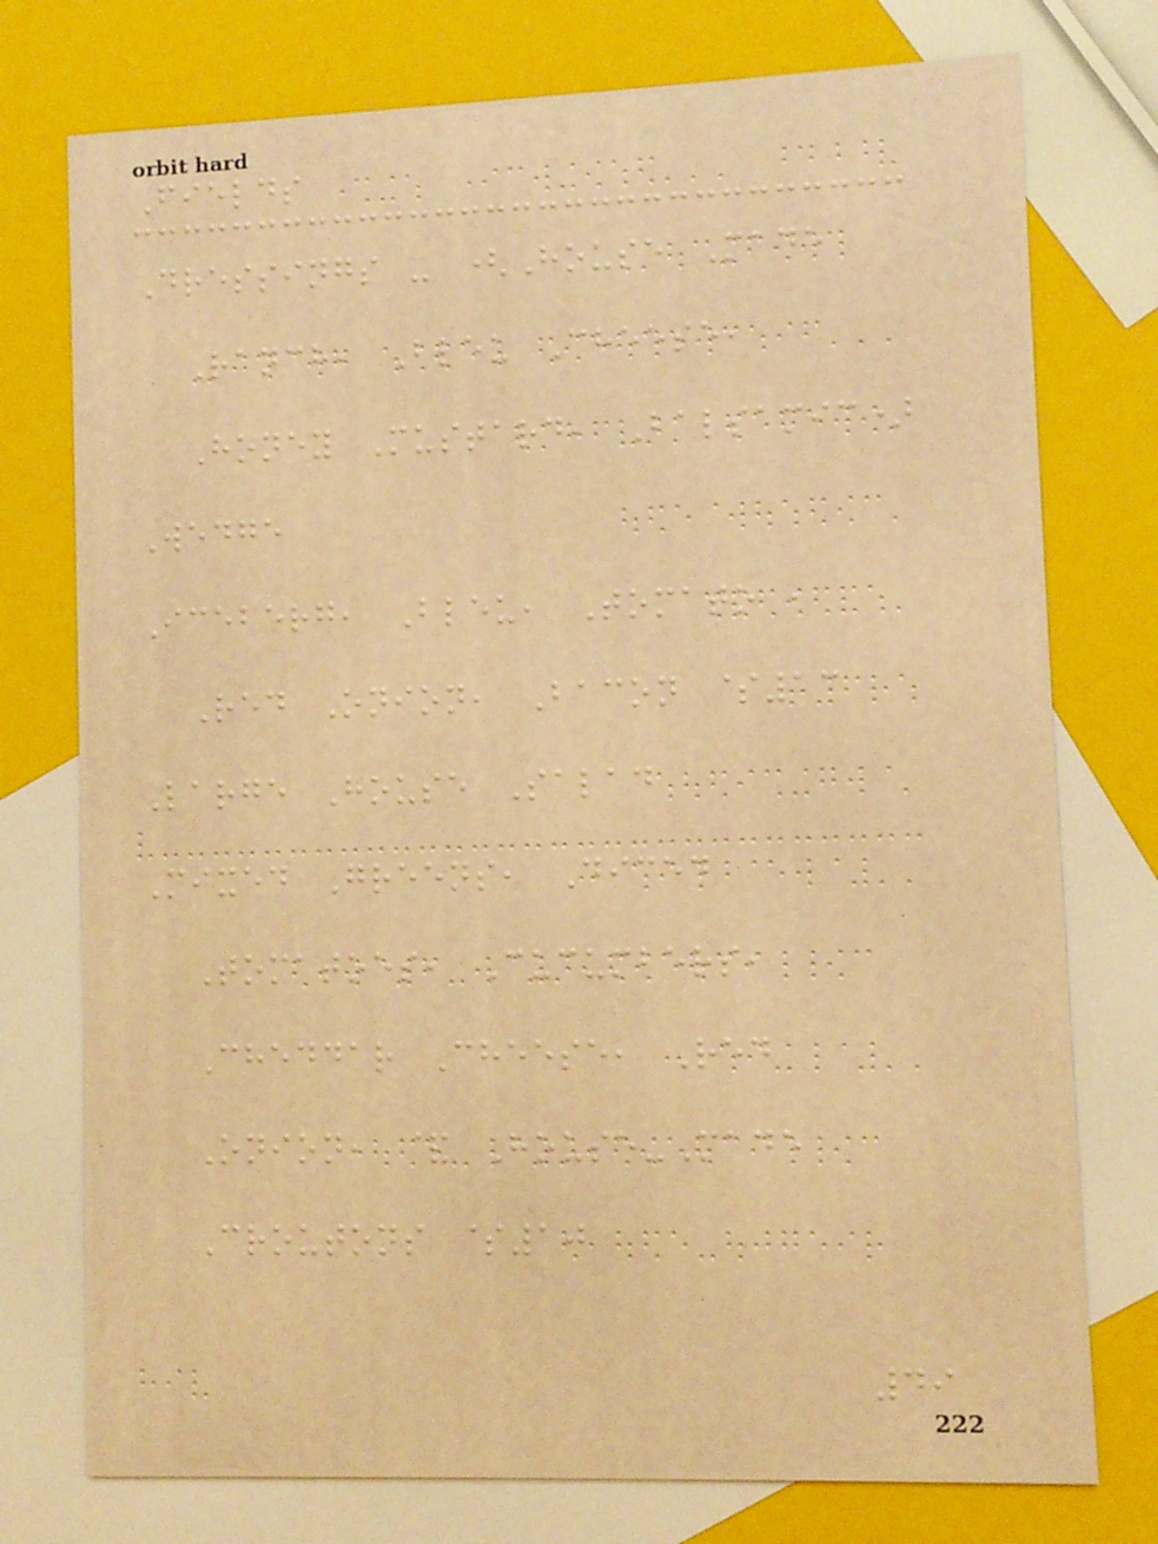Fields
Dressings - (House Made
Ranch, Bleu Cheese,
Honey Mustard, Balsamic)
Wedge
Iceberg, Bleu, Tomato ,
Red Onion, Bacon $13
Large House Salad
Mixed Greens, Diced
Tomatoes, Cucumbers,
Cheddar Cheese, Red
Onion, & House-Made
Croutons $10
49
